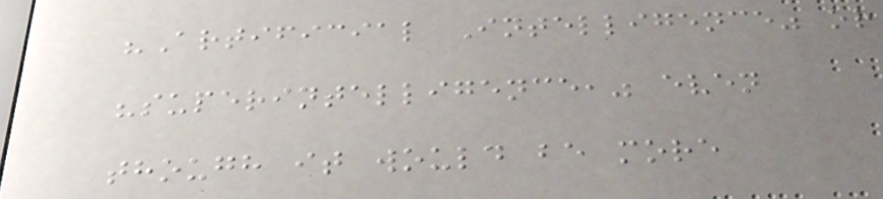"Artificial Intelligence" or
"superintelligence," even
though it would be more
